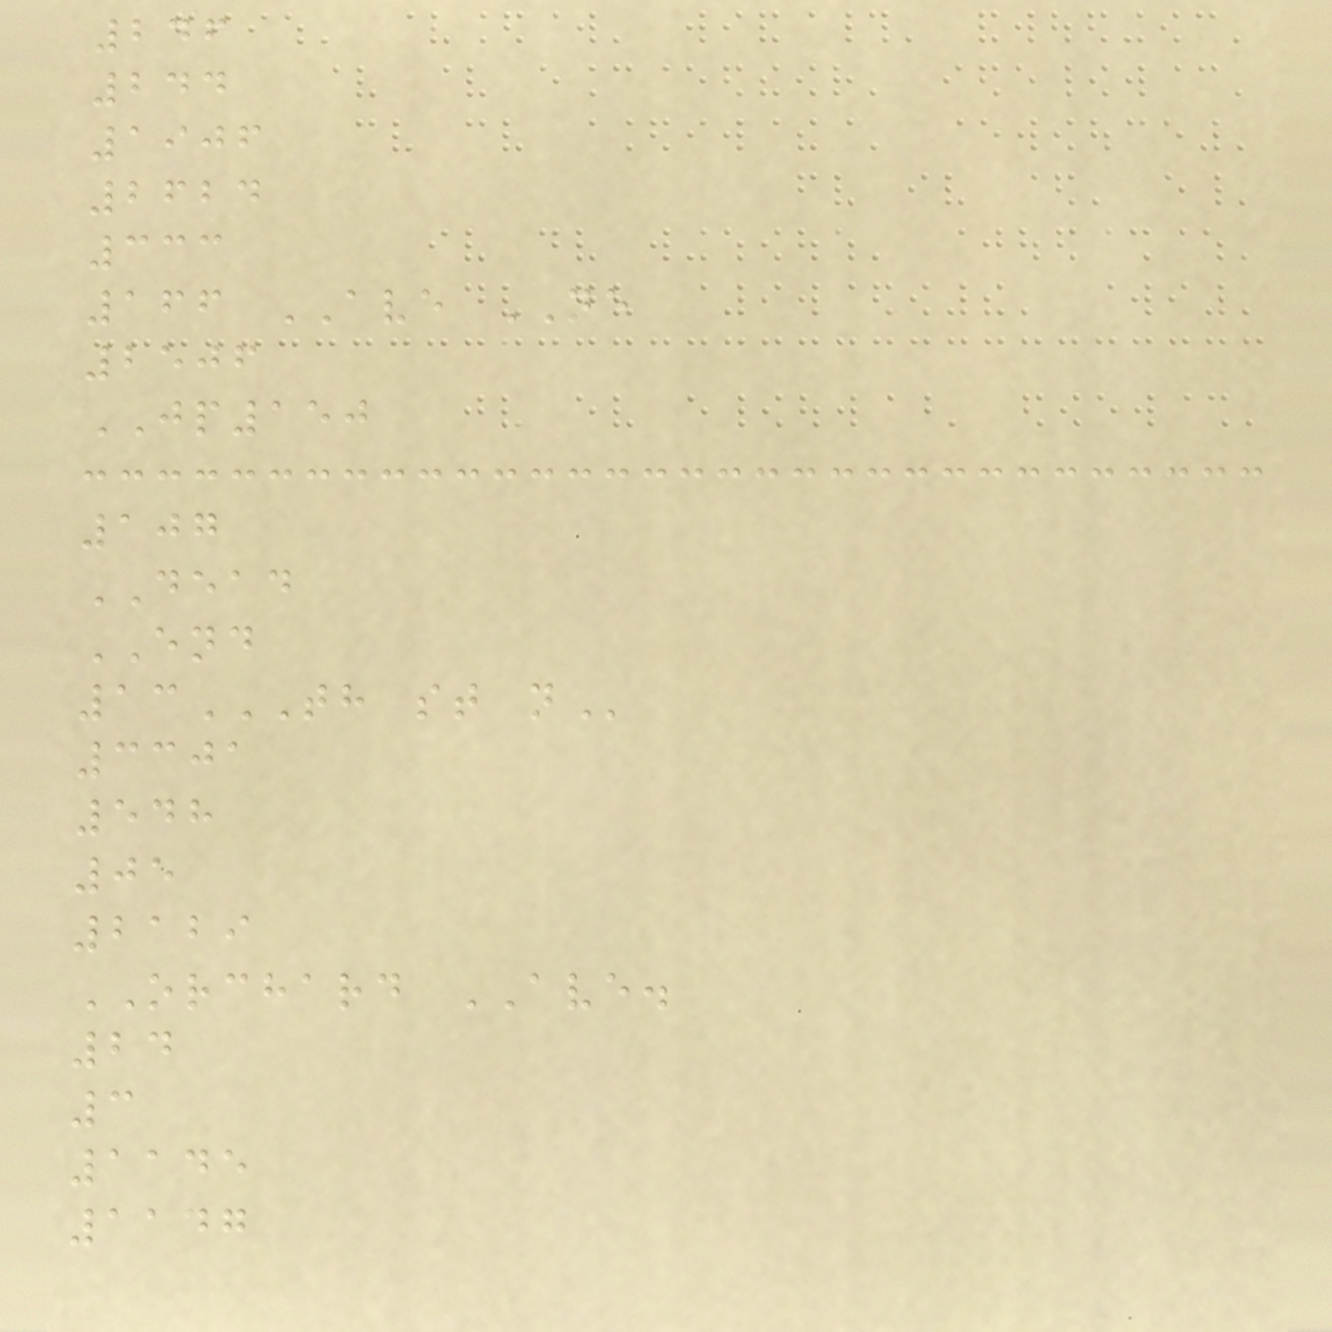246
244
1906
2624
333
166 AVE NE
2506
JP150
107
DEAD
END
13TH ST N
3301
548
05
2129
ORCHARD AVE.
24
3
1145
1147
